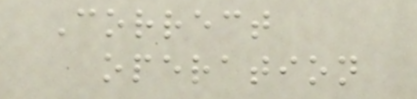Correct
operation
